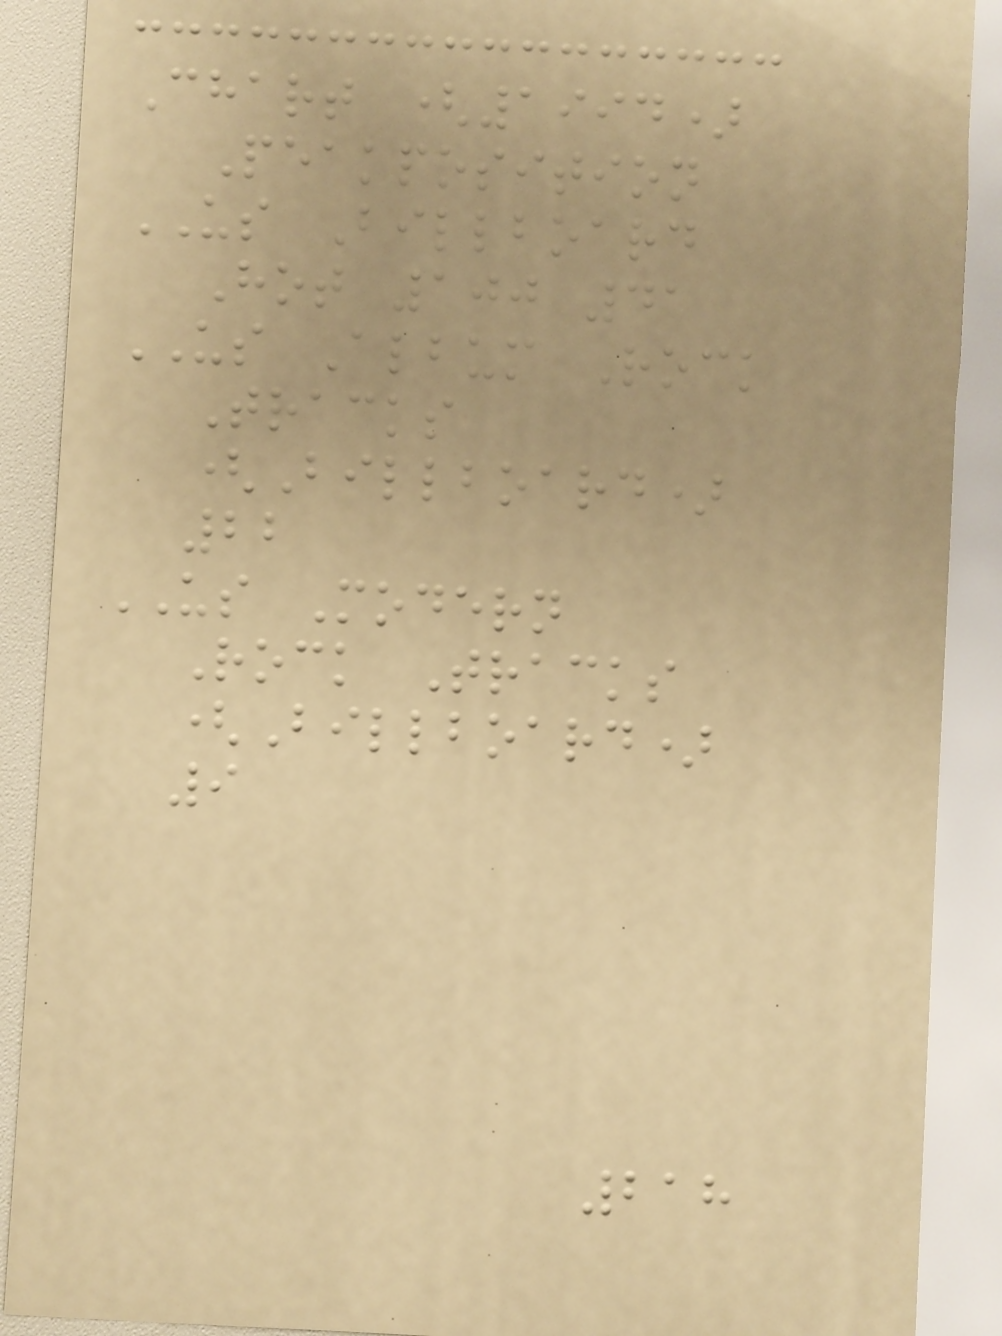Chart (1994)
Peakposition
US Billboard
Hot 100 41
US Album Rock
Tracks
(Billboard)
22
US Modern
Rock Tracks
(Billboard)
9
218
